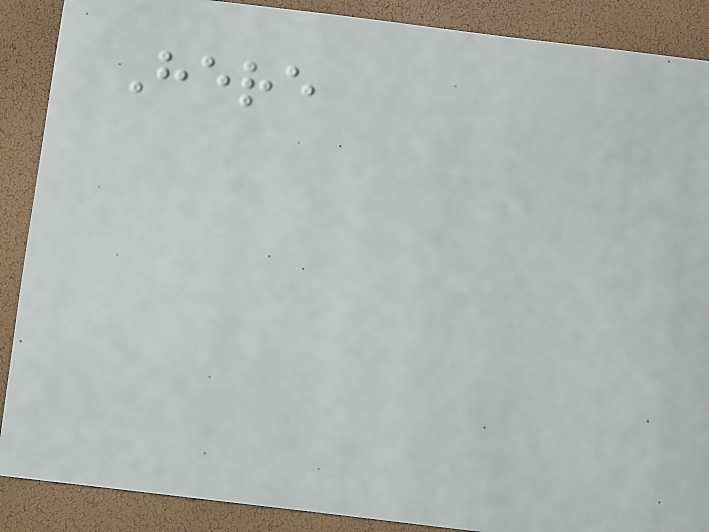Here
